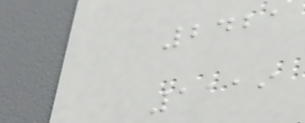2421
1119
